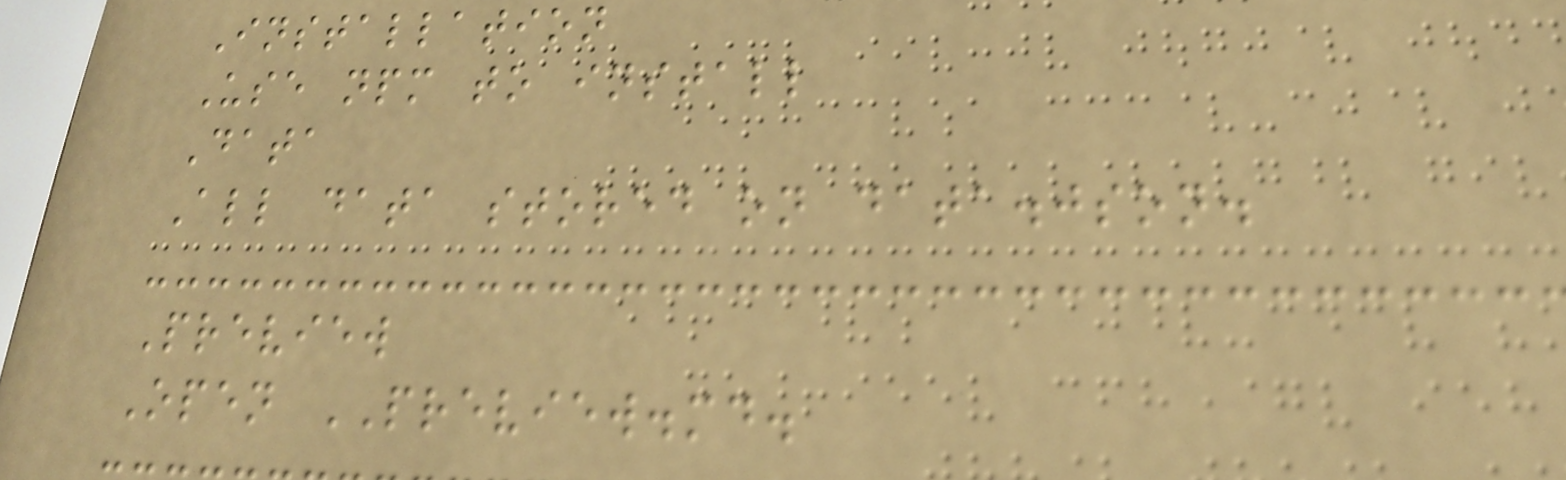Installation
Use npm to install
Data
All data stored on data.json.
Preview
Open PREVIEW.md.
